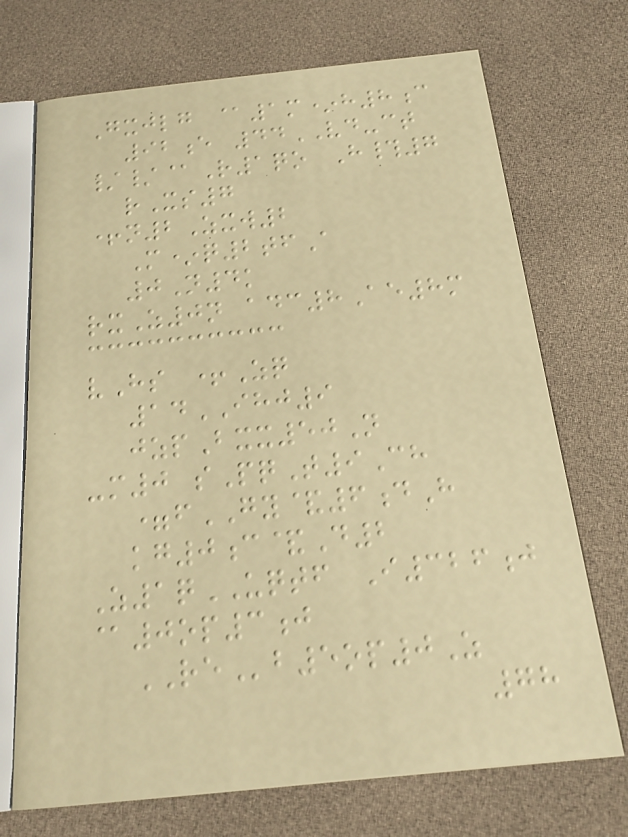Gxjlg @1m*h8c
92e 44VD-ct
//@R1qo H#7
rXs7
+n2Zxw2
M*q2tfA
0N4k
rxZ0n adc8Ae8m
vHs +Zq
14IHJ9
jzpBxx50N
-m0 sPqT9Ch
=fGY&6dH
kg0c&D2
Z1qUQTF I326j
@0op3j
REb5op0Z
78
